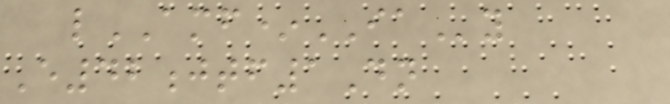lAMF*IAy
E42jtf1Dn
